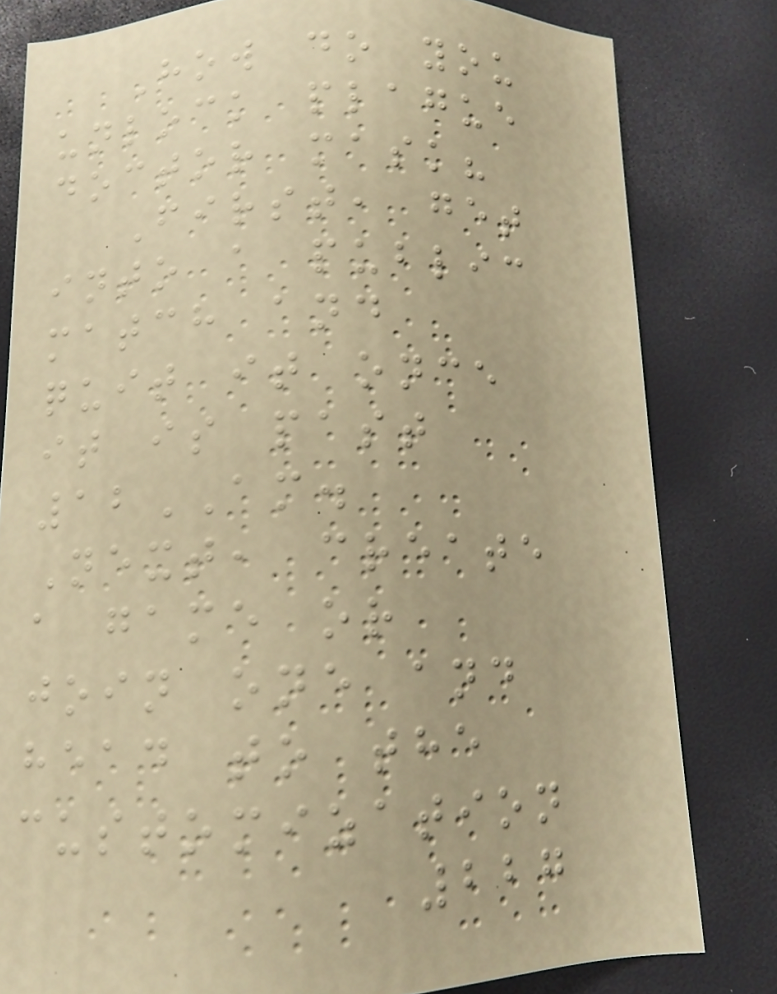How do you
unlock plague
doctor mask?
First, get
into a public
match and
quit it once
it is past
12AM.
Next, create
a game or
join one and
head to the
customization
227
